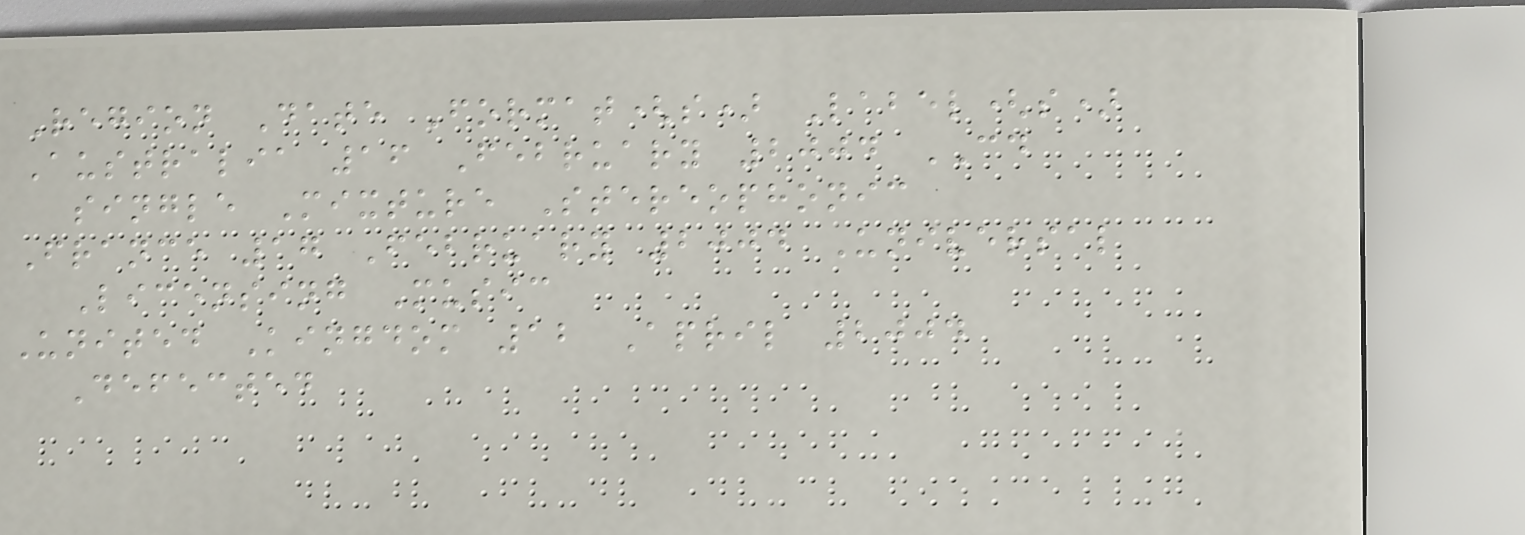Region Date Format(s) Label(s)
Australia 16 February 2004 CD
single Mixture Stereophonic
France 17 February 2004 Universal
Licensing Music
United Kingdom 12 April 2004
Defected
